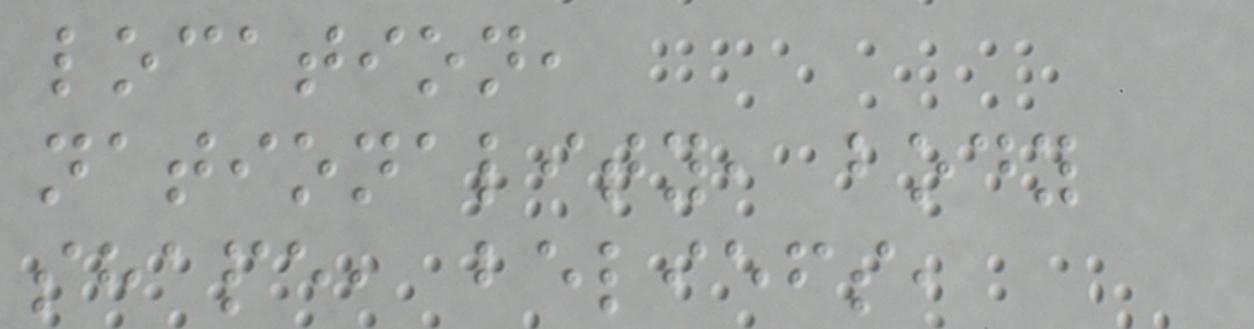location,
nationality, body
shape, beliefs,
